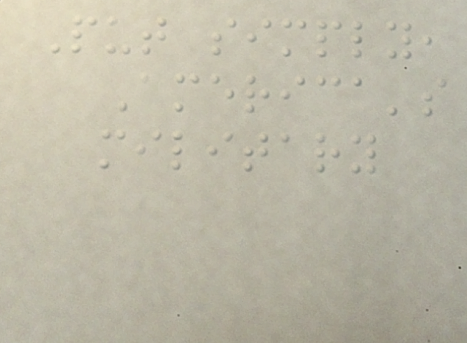Put simply,
America's
military
